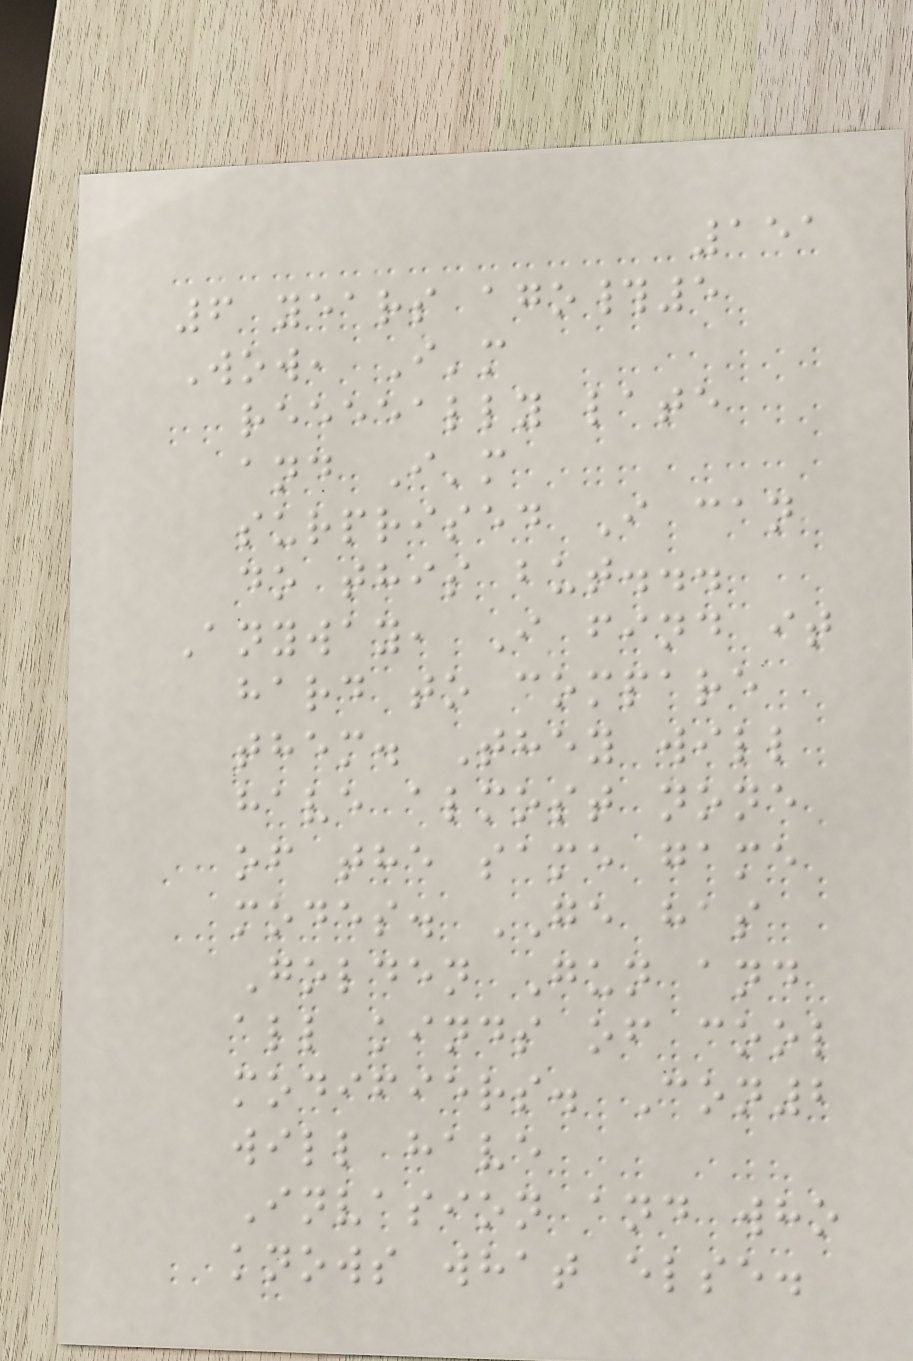151
6 years ago#5
Wow, I'm
reeeeally late
and I'm
surprised I can
do this but...
Anyway, I find it
hard to compare
them. They will
have almost none
of the same game
modes. GE has
Golden Gun and
all kinds of cool
modifiers. Con2
will have
Invasion and who
knows what else.
